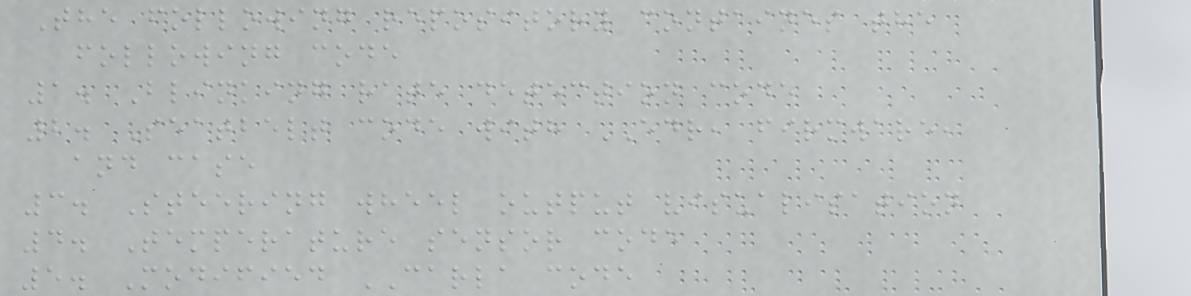The following repository containes the
following code
1. Blinking rate detection code
2. Seatbelt code with EDR, firmware,
and case
3. Steering wheel output visualisation
4. Temperature sensor code
5. Modified CARLA code
